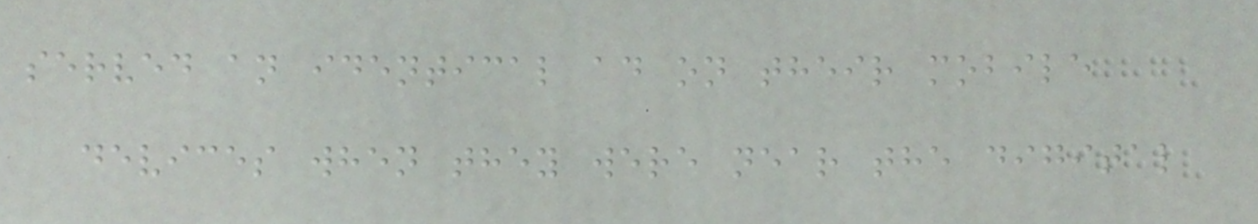served an identical ad on their mobile
devices when they were near the digital
